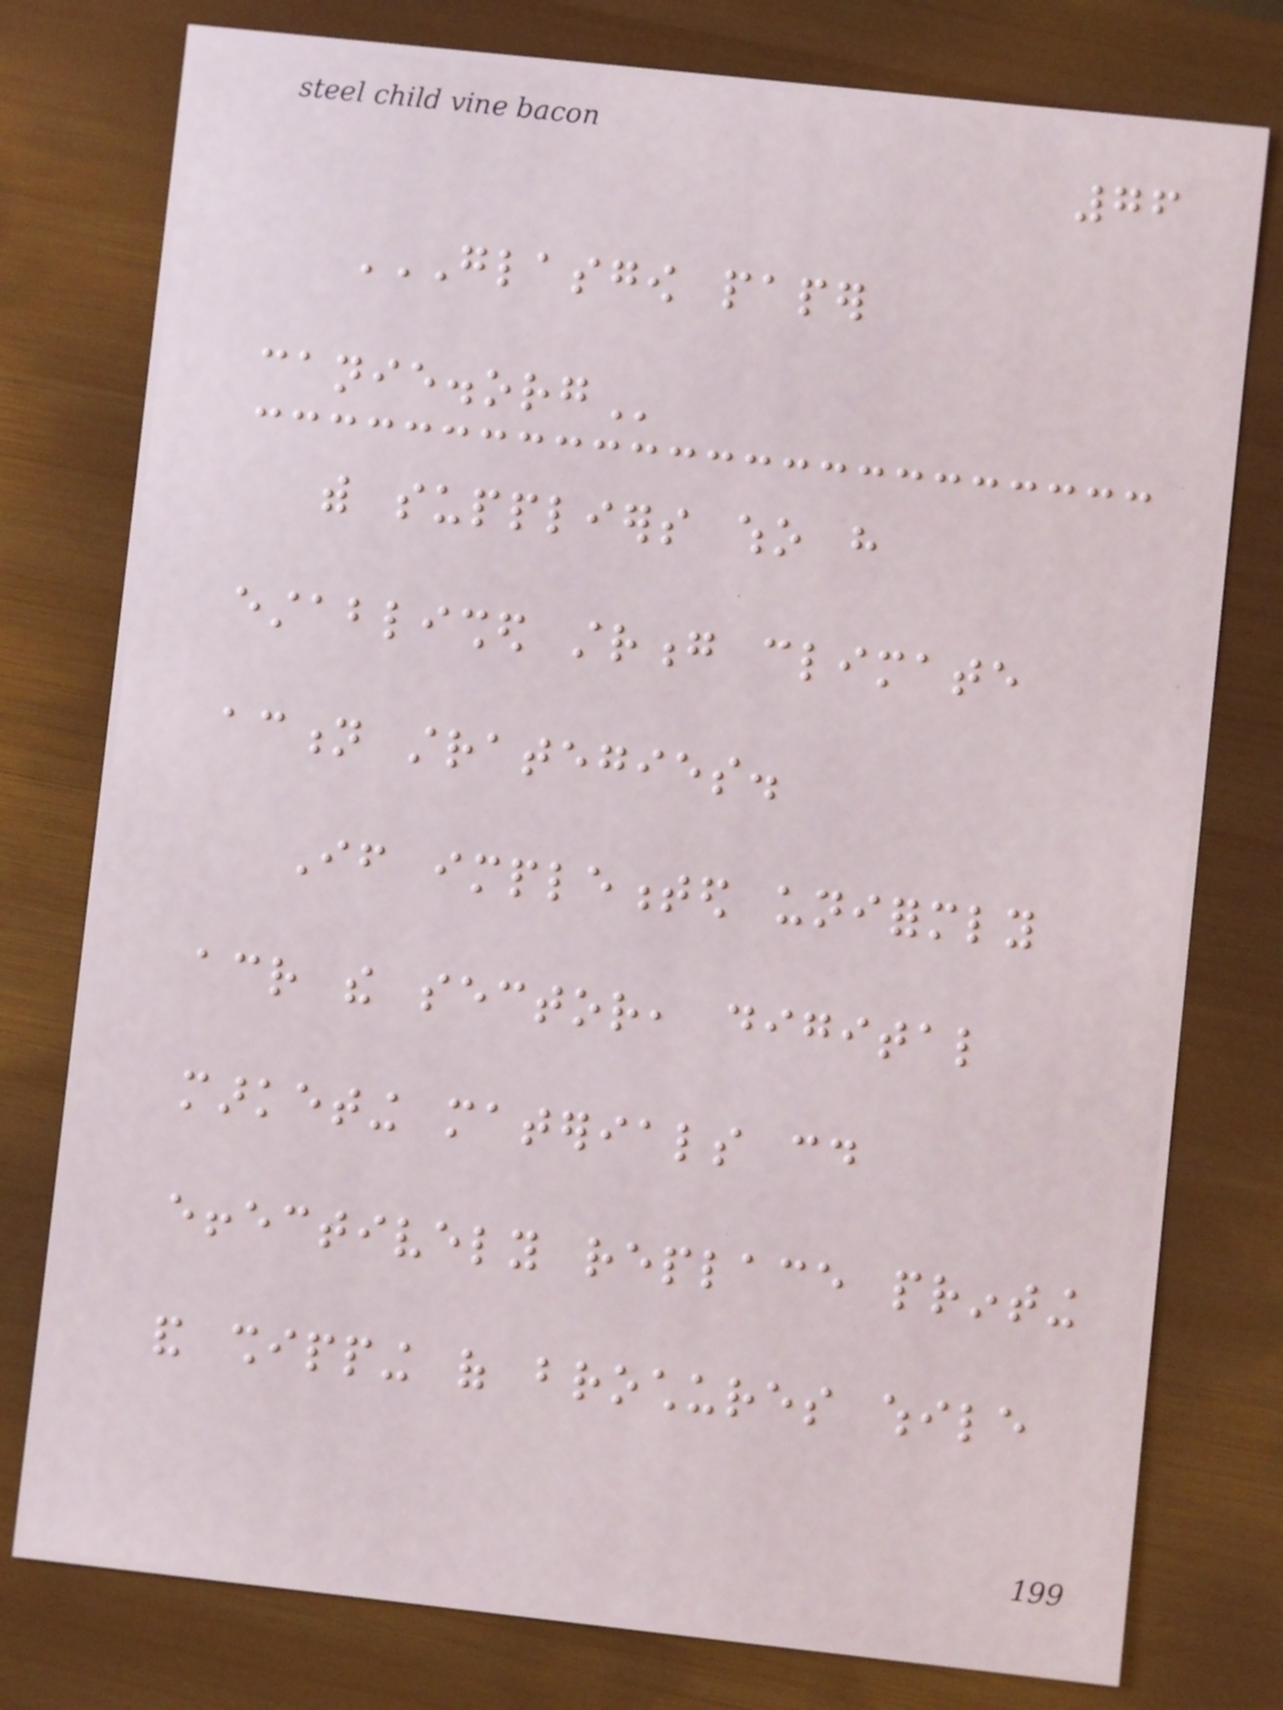76
GLASGOW PAPER
CANIE.ORG
with suppliers who have
established strong climate
action strategies.
If implemented uniformly
across the sector, digital
marketing materials could
effectively replace printing
and shipping of brochures while
